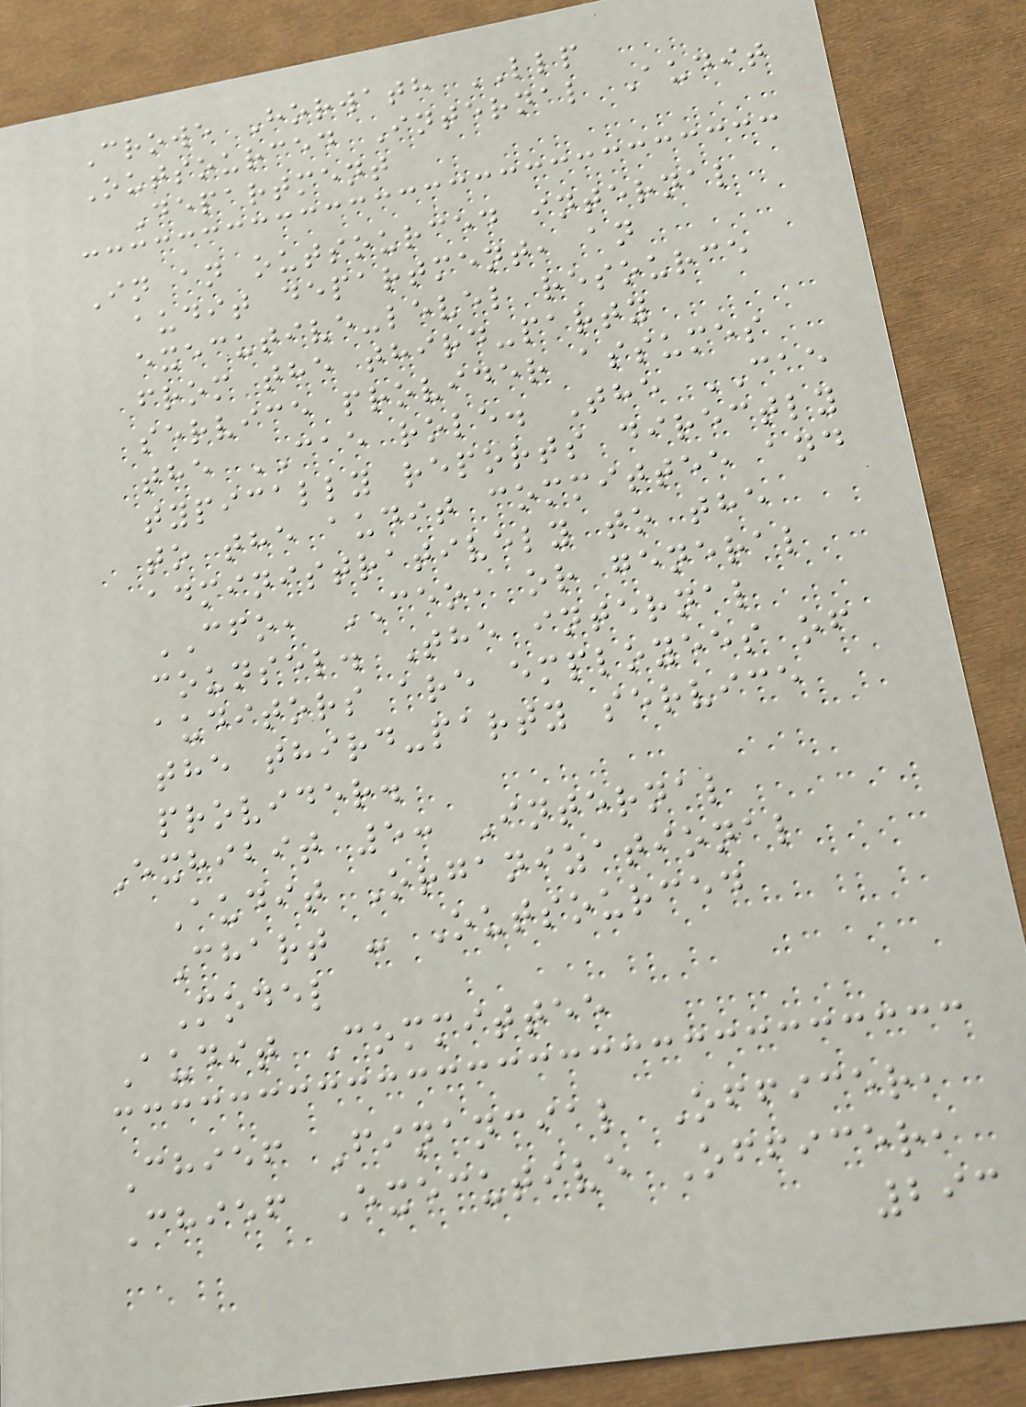Crowe Horwath LLP
Outsourced Internal Audit
Department
In an outsourced internal
audit department, an
executive-level resource
from the third-party
service provider assumes
the CAE role. The CAE
typically reports directly
to the audit committee and
administratively to the
CFO, CEO, or general
counsel. The internal
auditors are employees of
the third-party service
provider.
Exhibit 5: Internal
Audit Organizational
Chart - Outsourced
Model
Audit Committee
Chief Financial Officer,
Chief Executive Officer,
293
